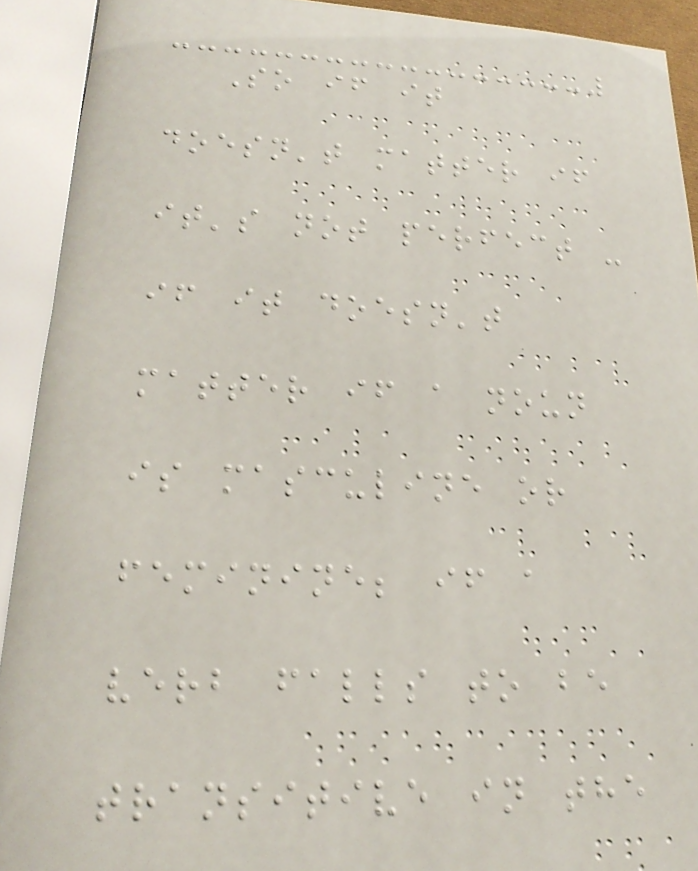So if it
doesn't matter if
it's not perfect -
if it doesn't
matter if a noun
is masculine or
feminine; if a
verb falls to be
transitive in the
